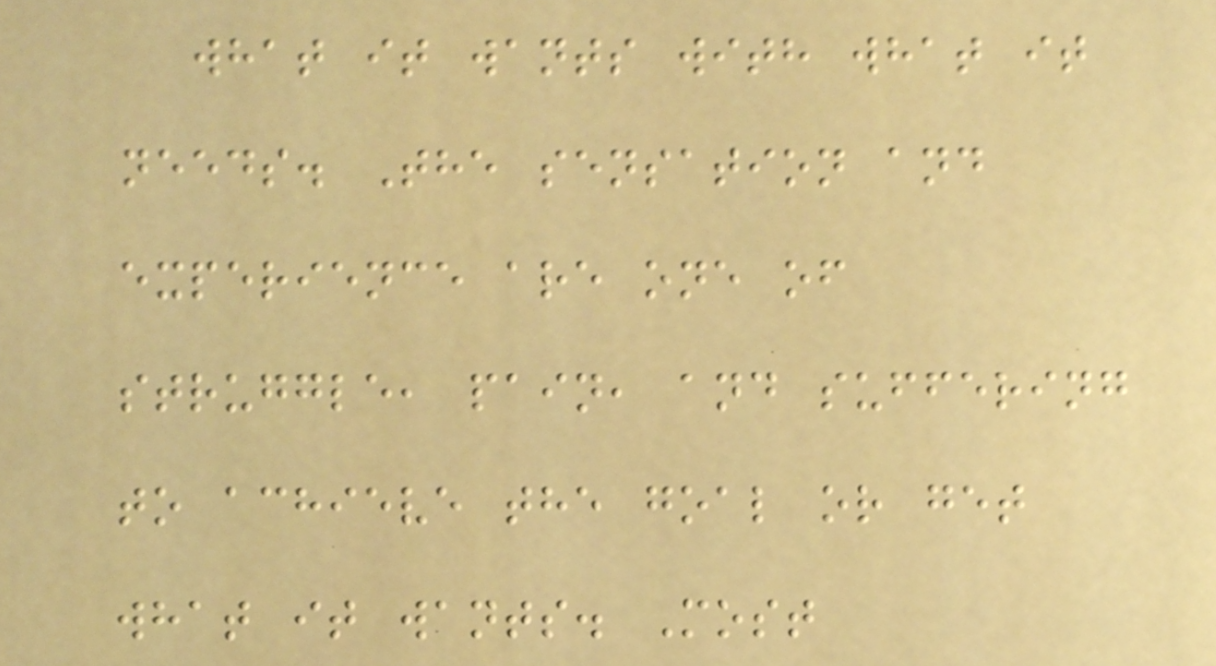what it wants with what it
needs. The sensation and
experience are one of
struggle, pain, and suffering
to achieve the goal or get
what it wants. Most
